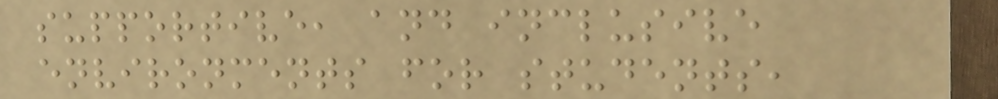supportive, and inclusive
environments for students,
